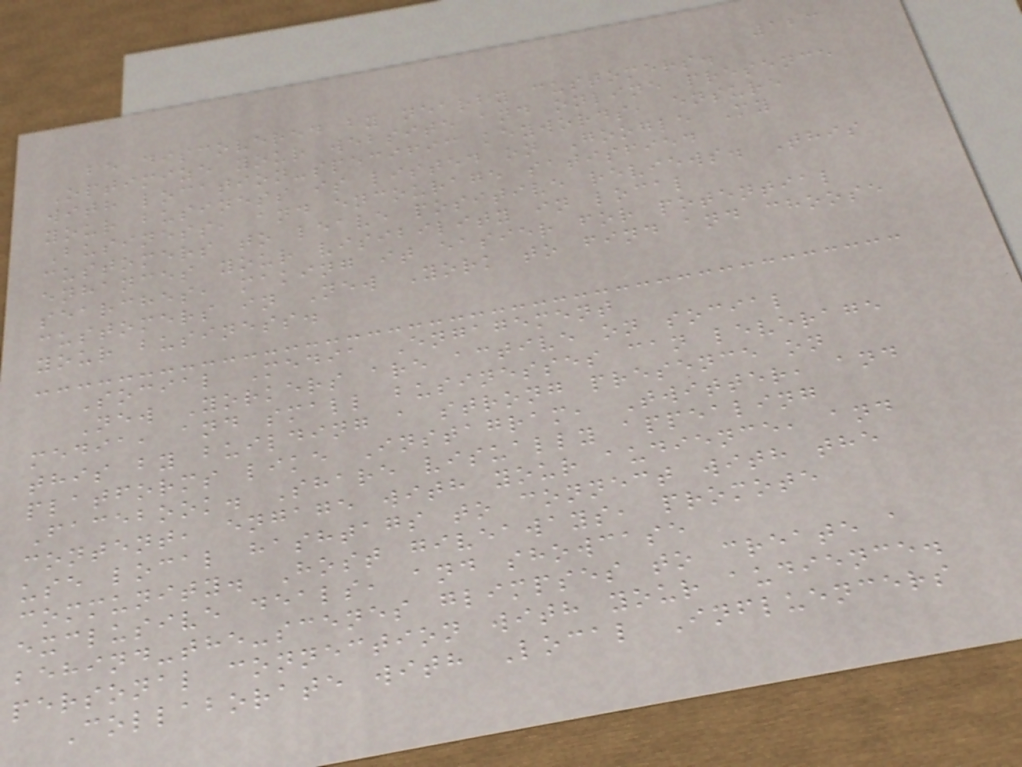123
be discovered by nearby customers.
Optimize your website and online presence
with location-specific keywords, ensure
your business is listed on Google My
Business, and encourage satisfied
customers to leave positive reviews. This
enhances your visibility in local
searches, making it easier for potential
customers in New York to find and choose
your business.
Social Media Engagement
New Yorkers are active on social
media, and small businesses can leverage
this by building a strong presence on
platforms like Instagram, Twitter, and
Facebook. Share visually appealing
content, engage with your audience, and
use local hashtags to connect with the
community. Host giveaways, promote
exclusive deals, and showcase
behind-the-scenes glimpses to create a
personal connection with your audience.
Collaborate with Local Influencers
